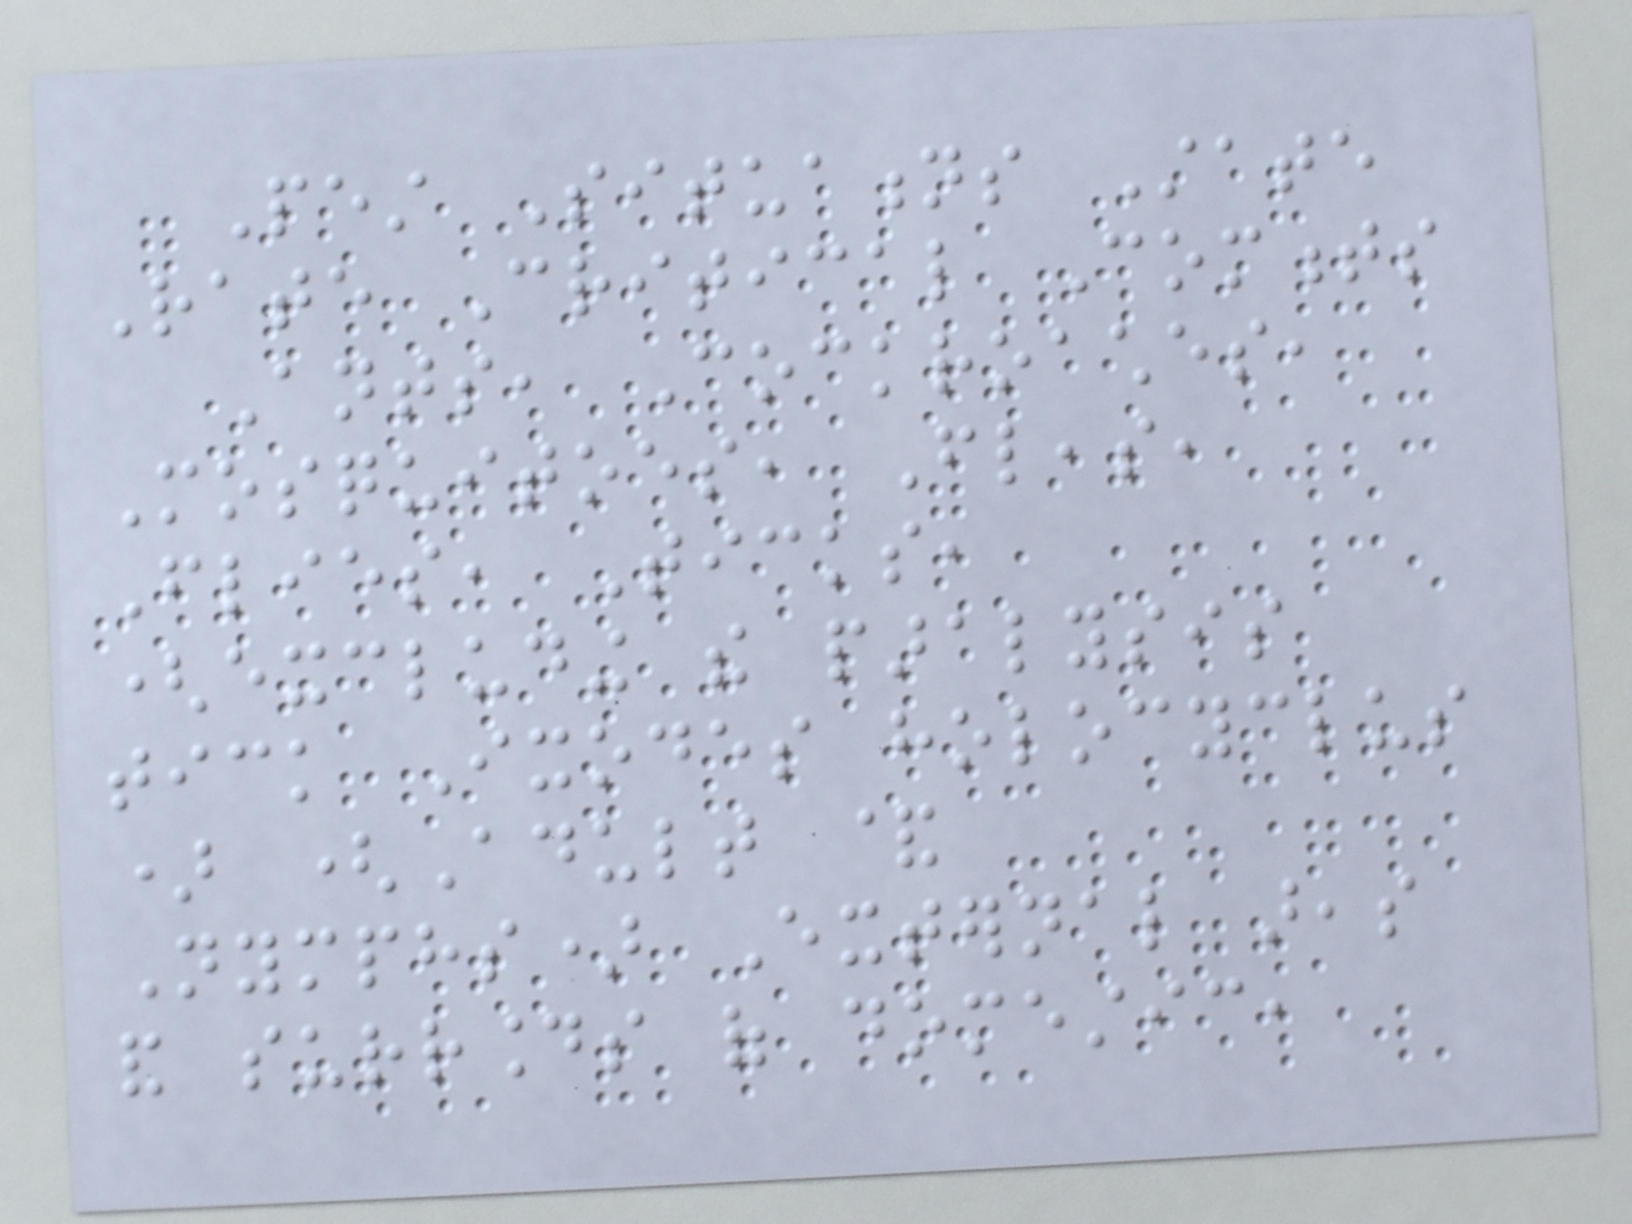Pest Situations State
Rate Critical Comments
Ants, Cockroaches,
Mosquitoes, Fleas,
Flies, Ticks,
(excluding the paralysis
tick Ixodes holocyclus
) (Adult &
Nymphs) External areas
and surrounds of domestic,
